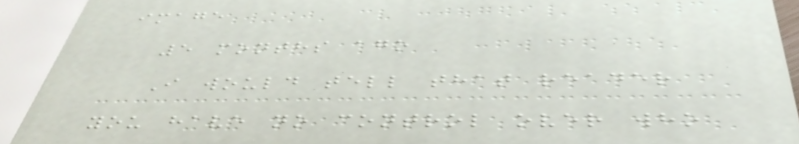image
5 months ago
I would tell that reader
you have no control over who
